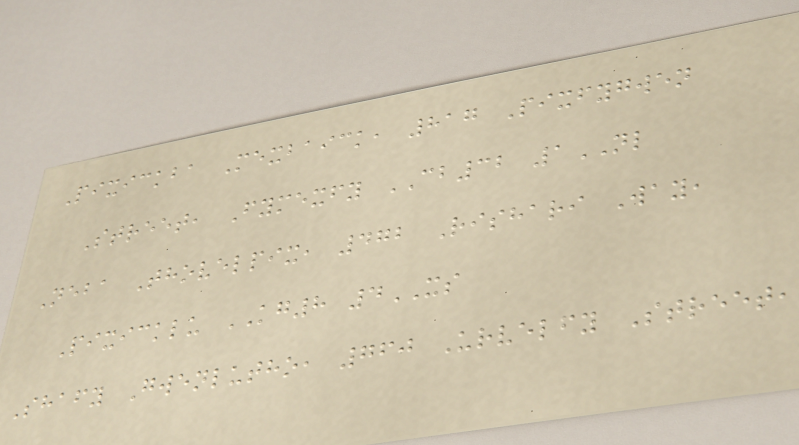Pixickba Mexbaick, 817 Pixfygwen
Street, Fymexfy CB32 1NL
Neba Thovelpix, 472 Rishari Way,
Pixicklu KG8 4XS
Shafy Gwenlutho, 760 Urvelfy Street,
